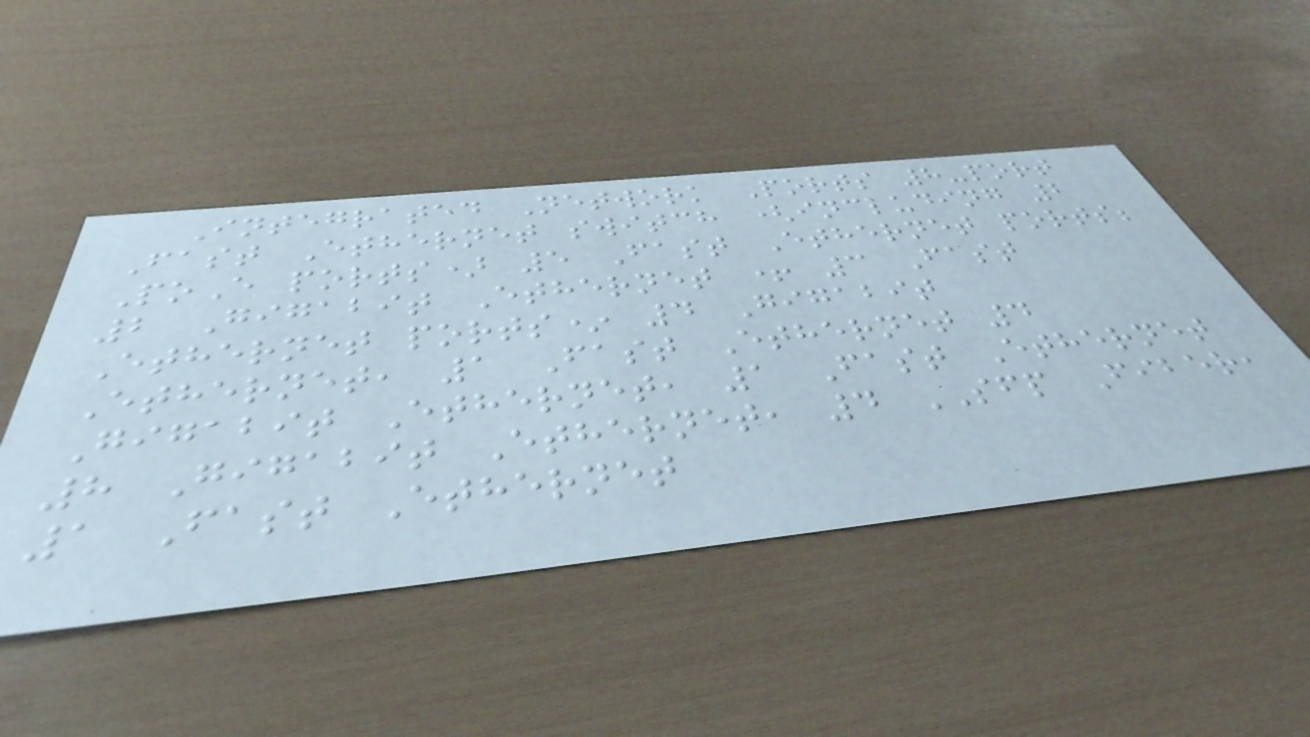Integrated Network Ports 8-port
Fast Ethernet switch (including 2
PoE ports) 5 Fast Ethernet ports;
2 Gigabit Ethernet + 3 Fast
Ethernet ports* 4 Gigabit
Ethernet, 1 Fast Ethernet 4
Gigabit Ethernet, 1 Fast Ethernet
8 Gigabit Ethernet, 4 SFP Fiber,
1 Fast Ethernet
